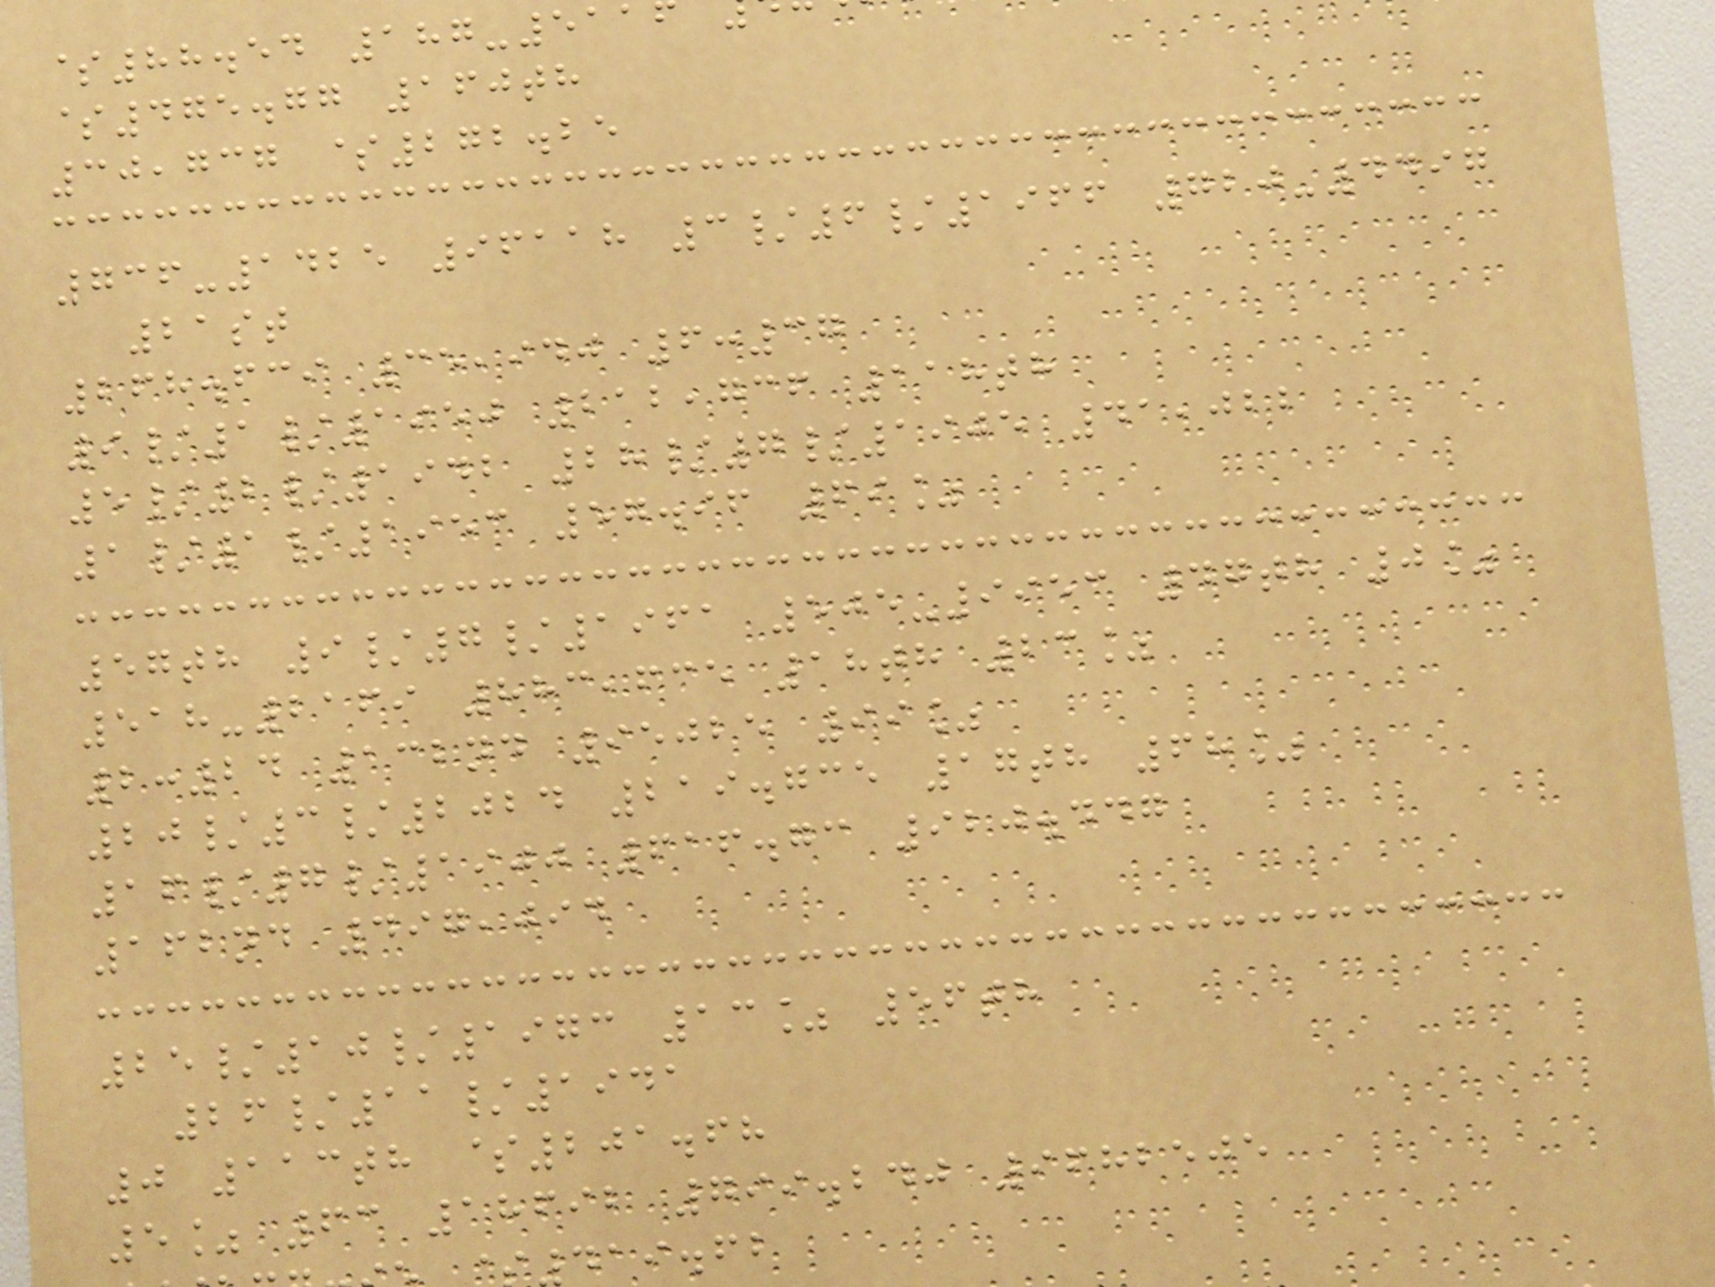$88.54 187-511
$475.77 160th
30,737 $272.25
736-1425 96118 3/6/1966 720-4497
21st
268.639 35,940 6:37
9/1/1950 212,736 118th
5/2/1942 28/7/1905 41,022
1/1/1953 57.96 69%
57th 9/7/1961 505-9953 47th 0%
518-2169 883,635 18th 23%
2:24 132nd 95025 99%
20/3/2024 219.735 17th 68%
16/7/1900 616.73 920.447
162nd 497,094
25/10/1973 13% 56th
26/11/1941
0 113th $201.68
5% 63 18692 799.240 9682505
dai.fb
